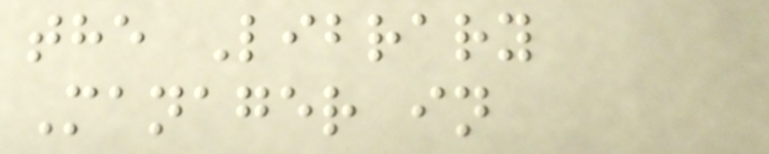the Library
Manager in
